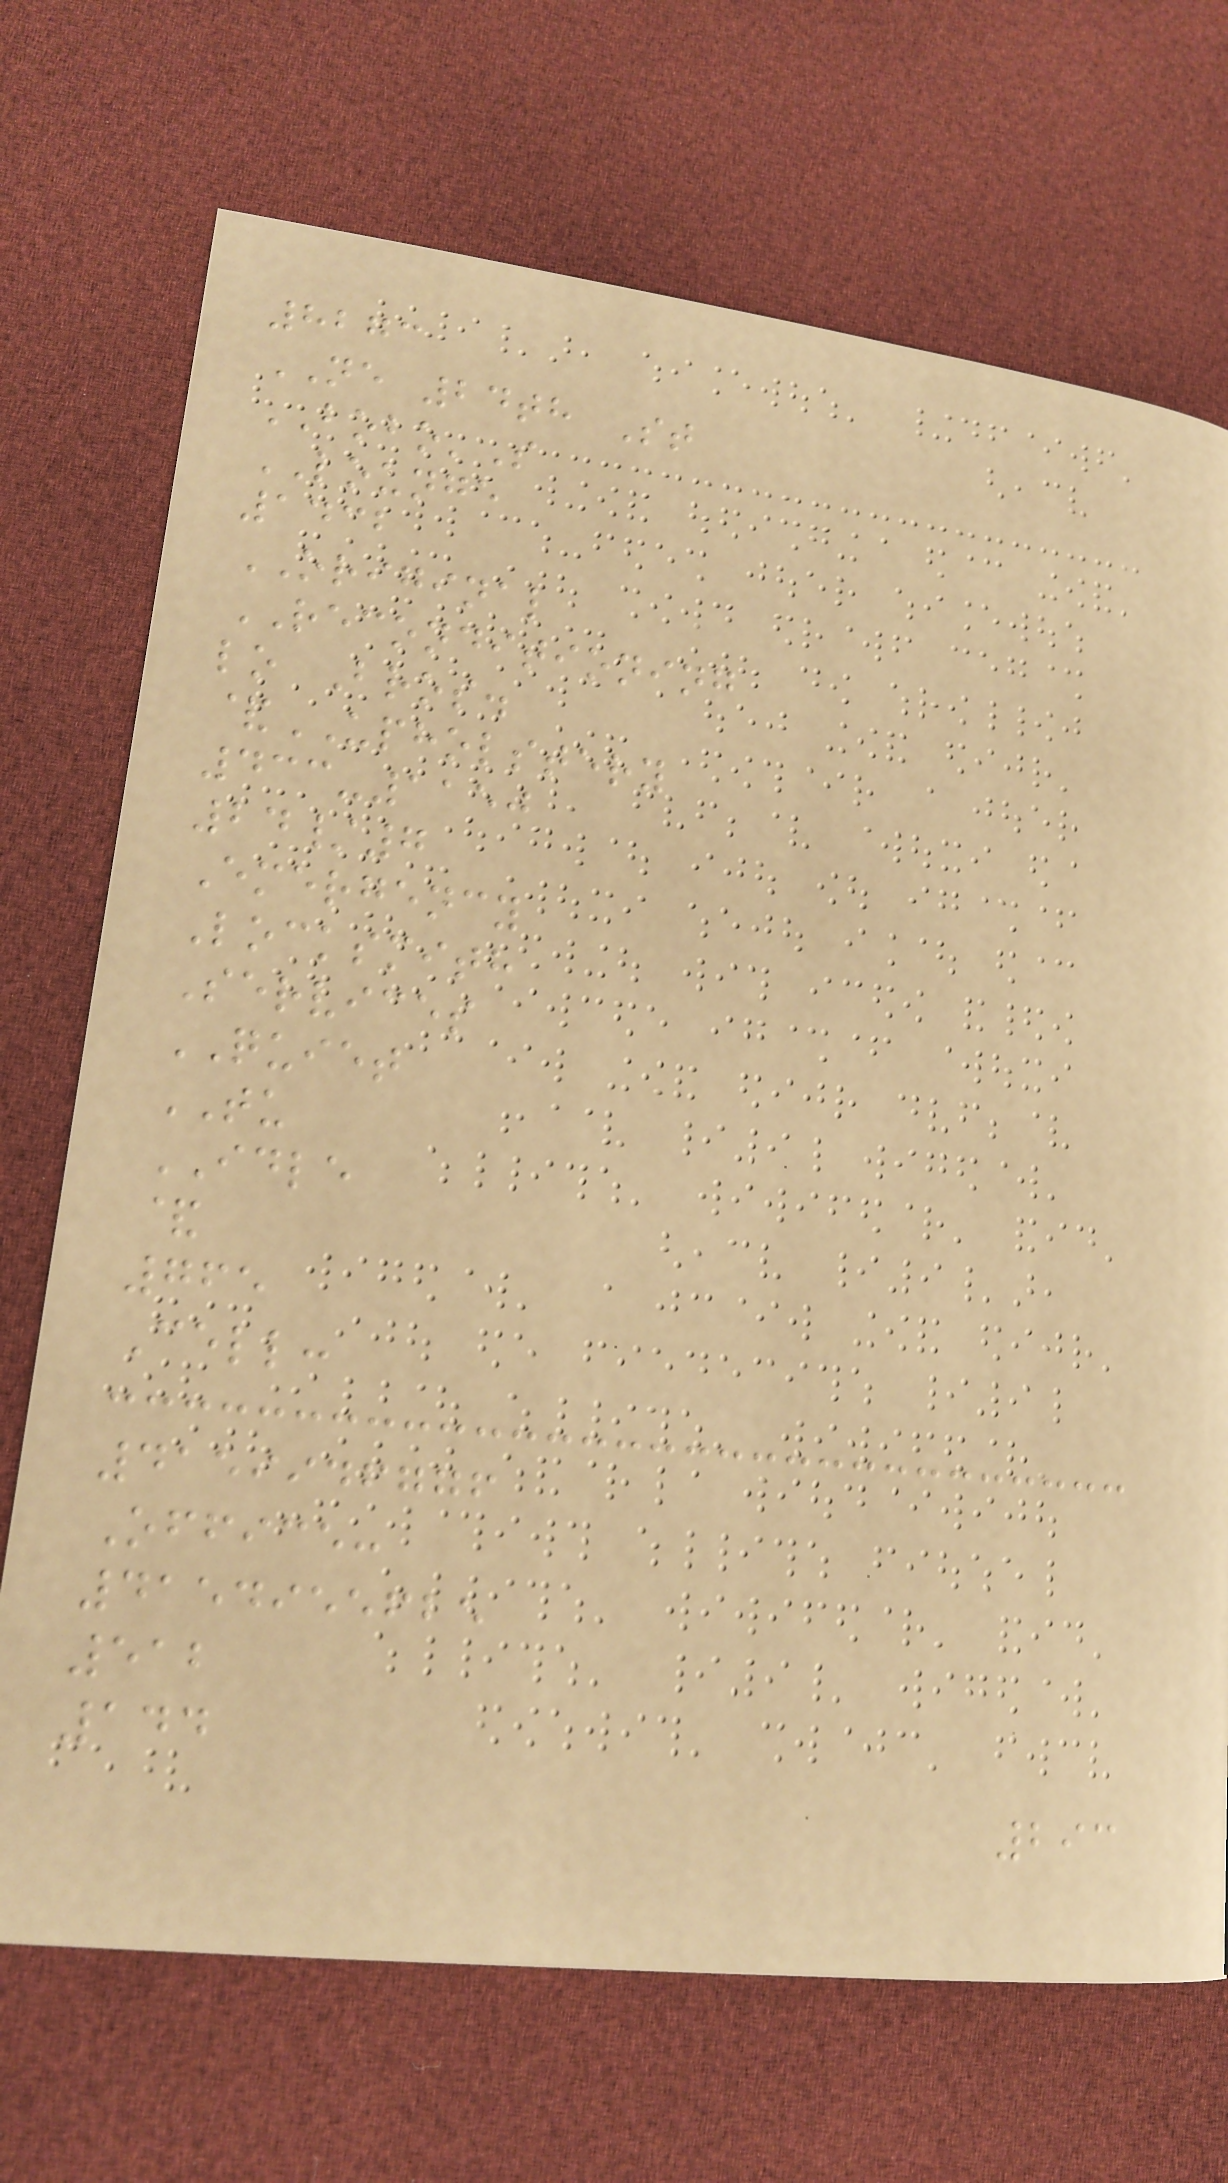8273
NE 24th St
BOBO'S
LOUNGE
1432
ORIGINAL
RECONDITIONING
lo Bros.
&UPHOLSTERY
433-1150
24/7
Emergency
Locksmith
Services
QUIET
TU
IDLE
&
765
Cell:
4159946776
Office:
4154955625
512
144
293
